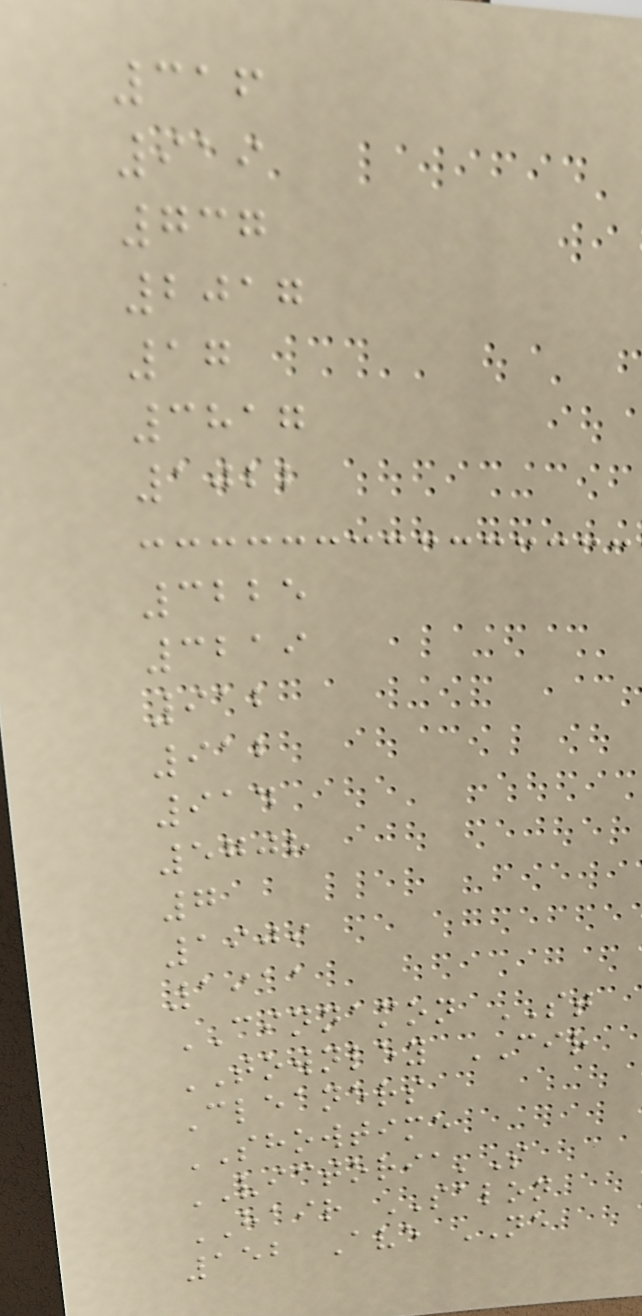316
919
737
2017
17
3817
1022
3225
3219
912
912
914
5708
7
1909
1911
CINNAMON ST
TOWNLEY CIR
Cleaners
SHOWTIME
VICTORIA'S
HAIR SALON
152 Ave NE
